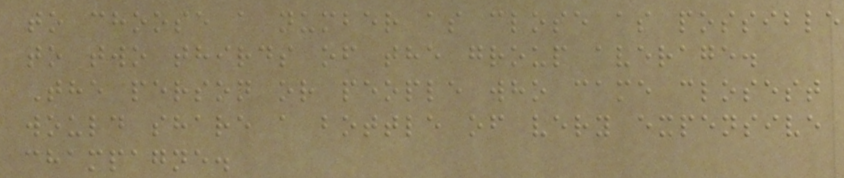to choose a number as close as possible
to two thirds of the group average.
The person or people who came closest
would share a bottle of very expensive
champagne.
